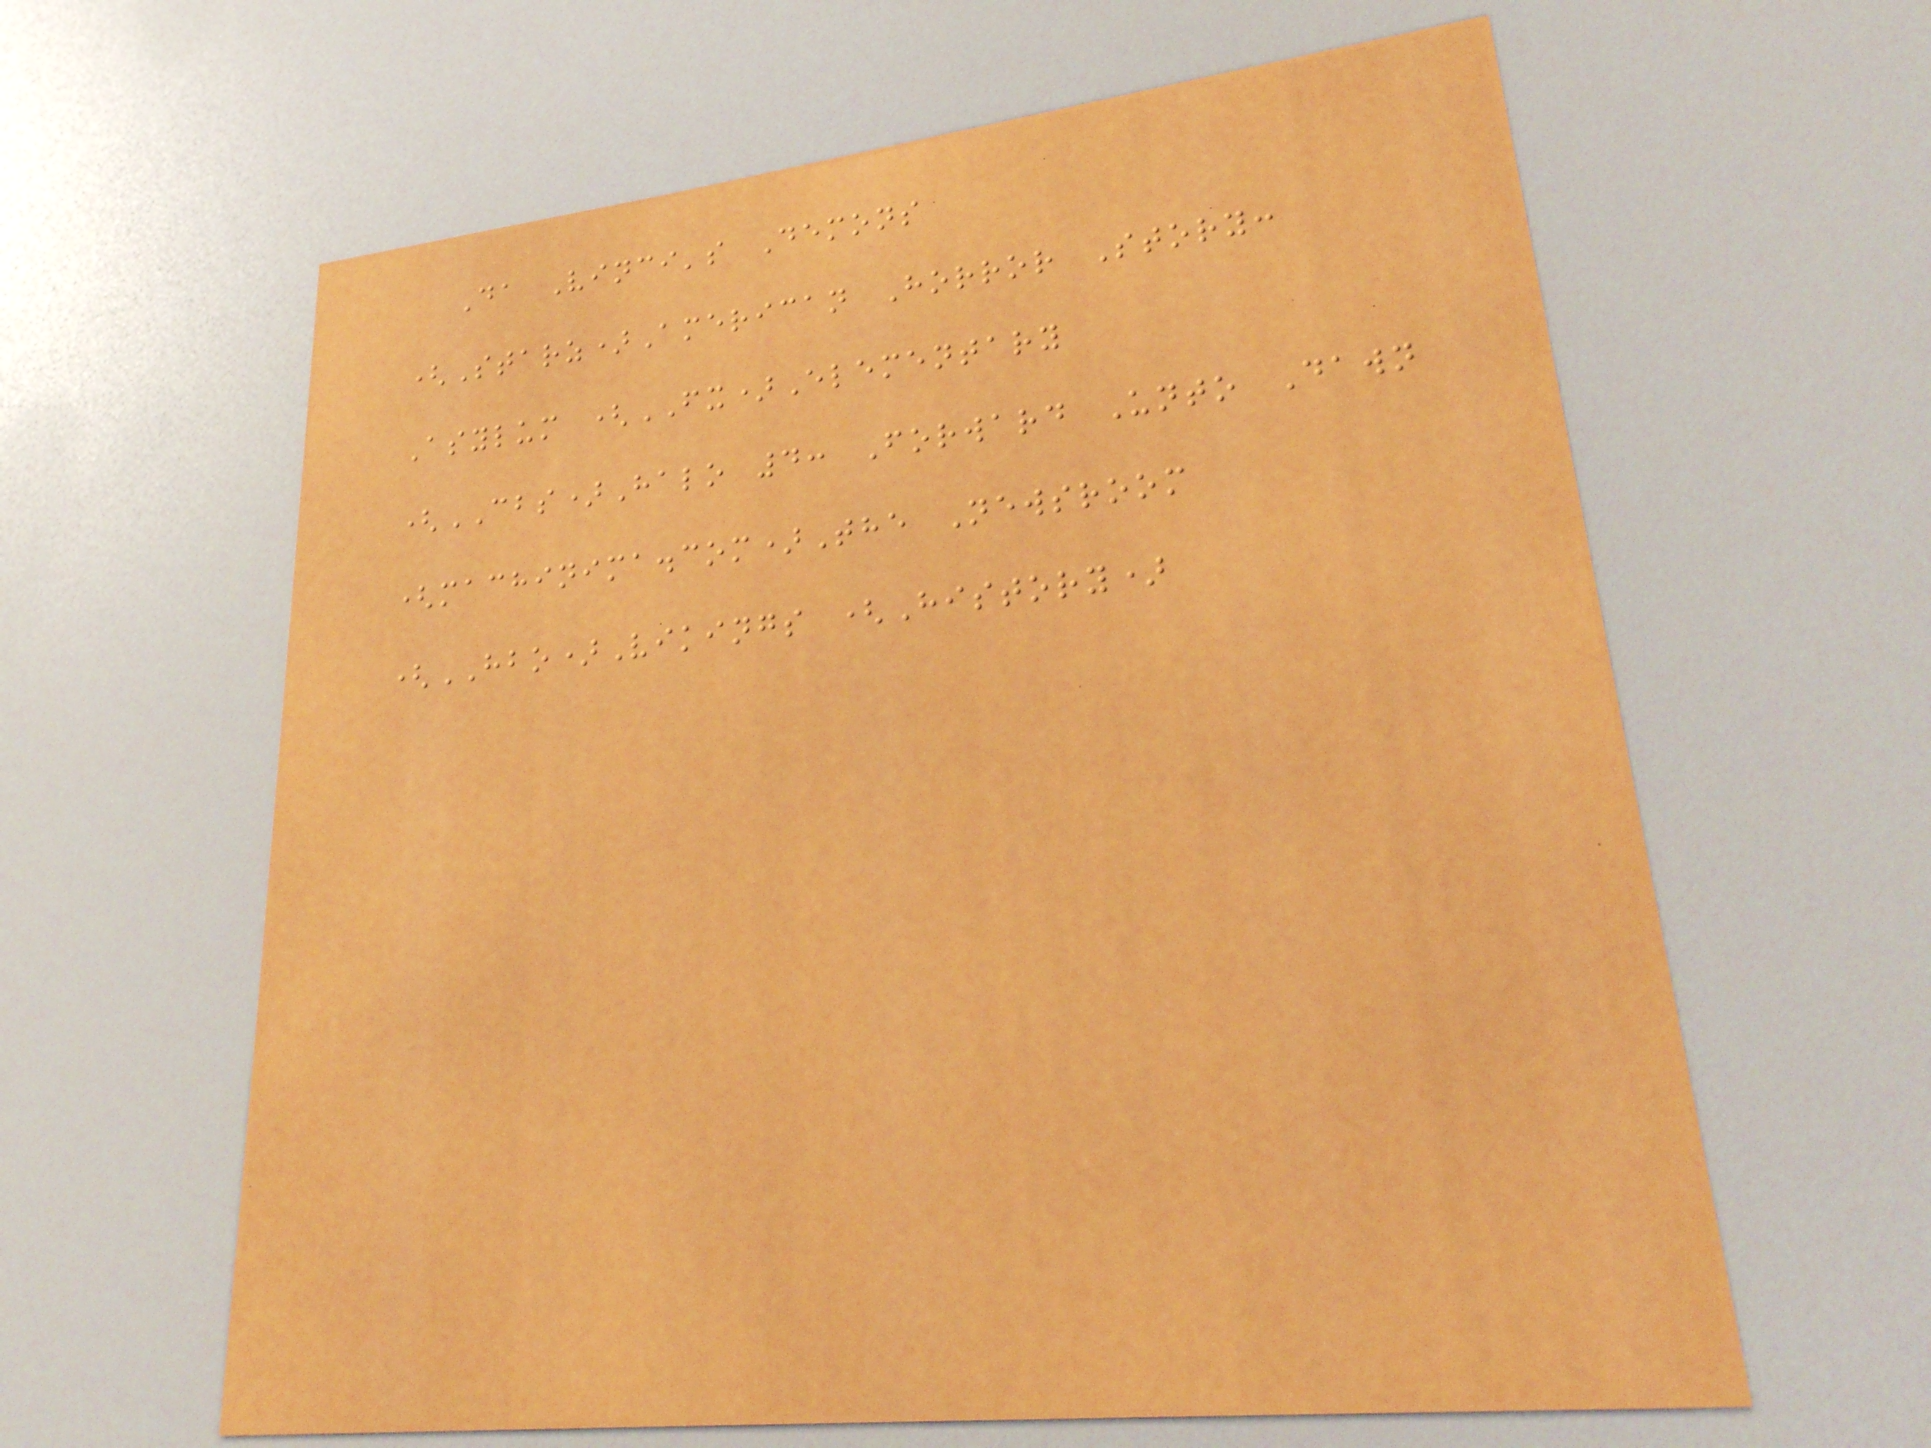Da Vinci's Demons
(Starz)American Horror Story:
Asylum (FX)Elementary
(CBS)Halo 4: Forward Unto Dawn
(machinima.com)The Newsroom
(HBO)Vikings (History)
